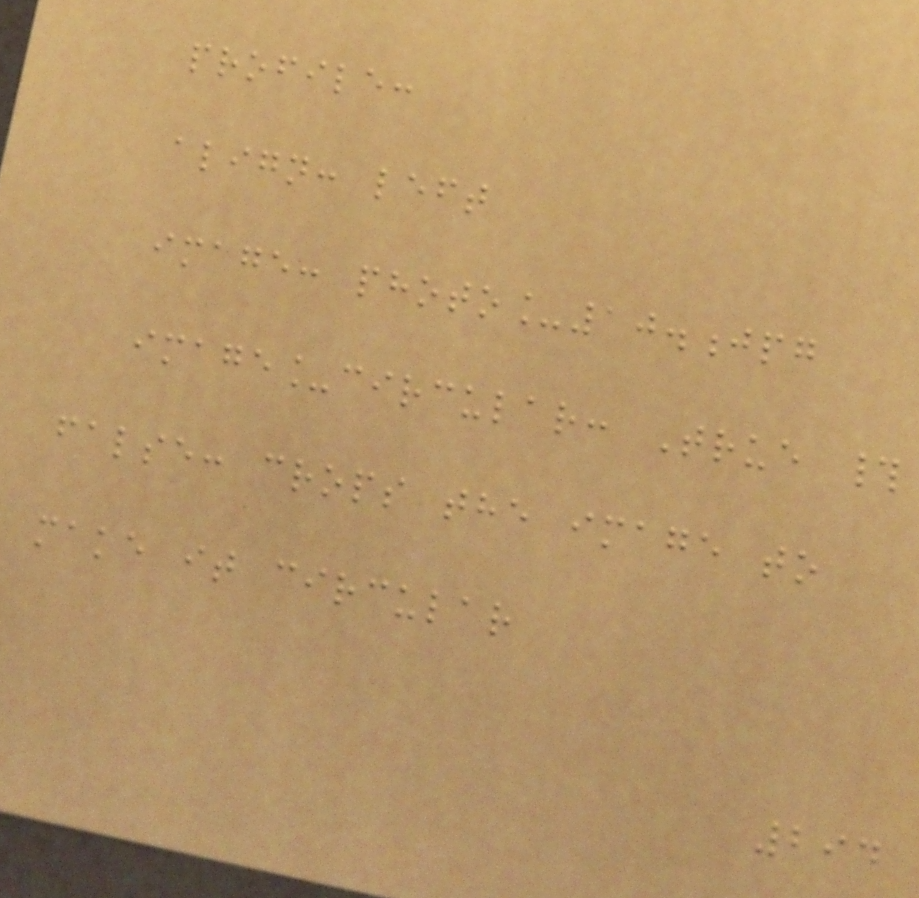profile:
align: left
image: photo_10.jpg
image_circular: True #
false: crops the image to
make it circular
294
